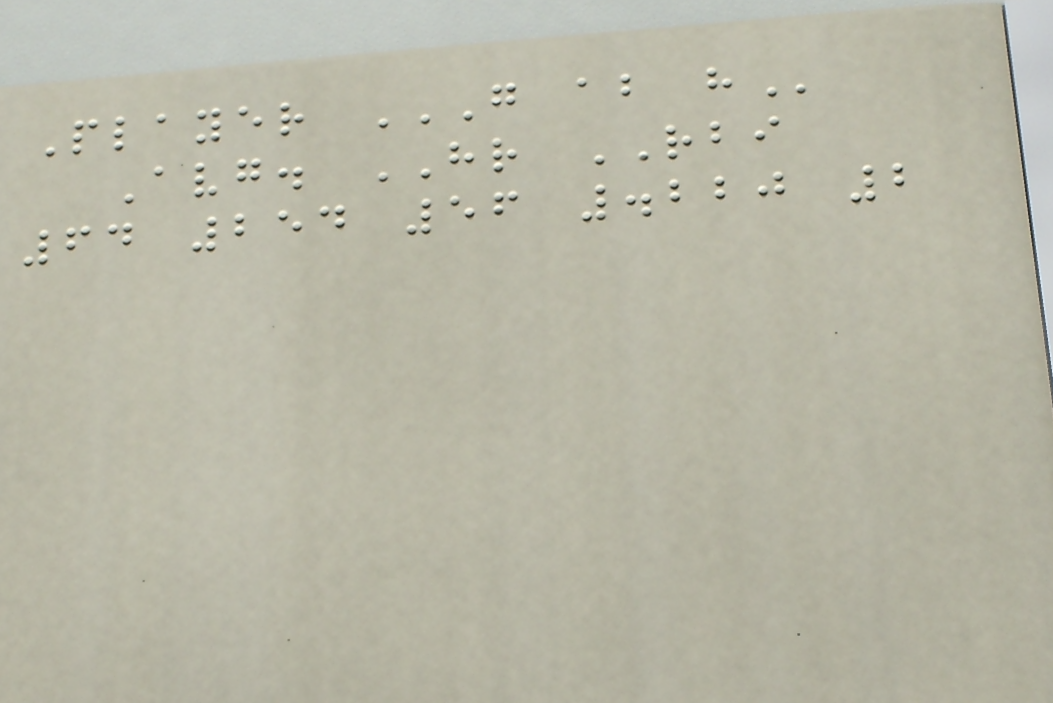Player G AB H
Avg. HR RBI
64 254 56 .220 2
